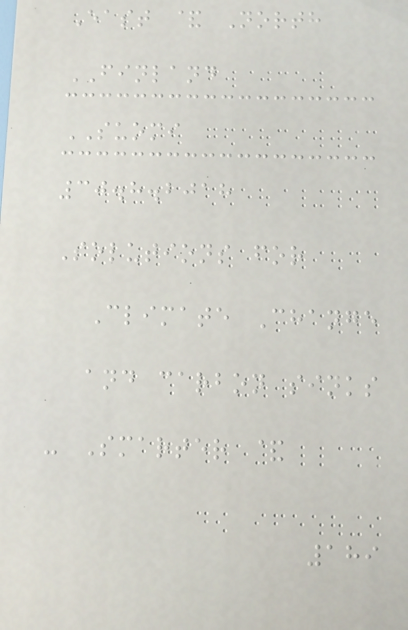East & North
FINLAND
SUOMI
30.8.2018
Solutions for
Climate Change
and carbon sinks
- Smarter &
189
